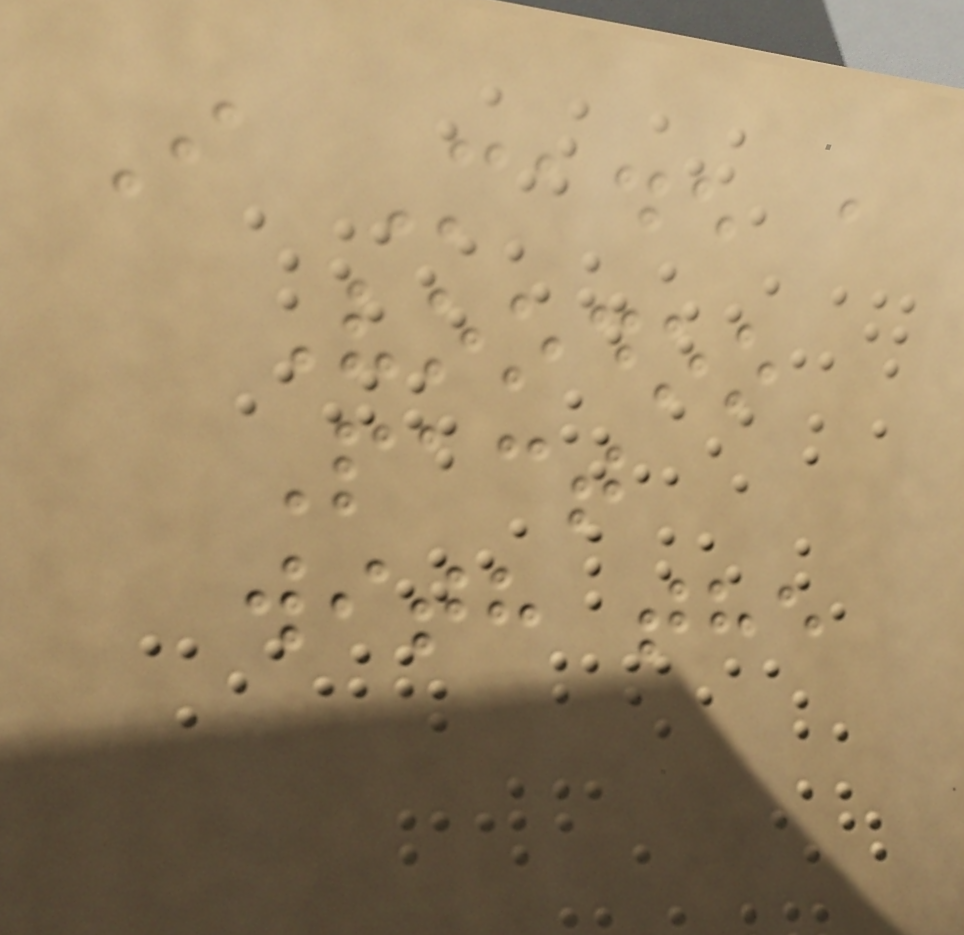I Made a
Voodoo
Pact
with the
